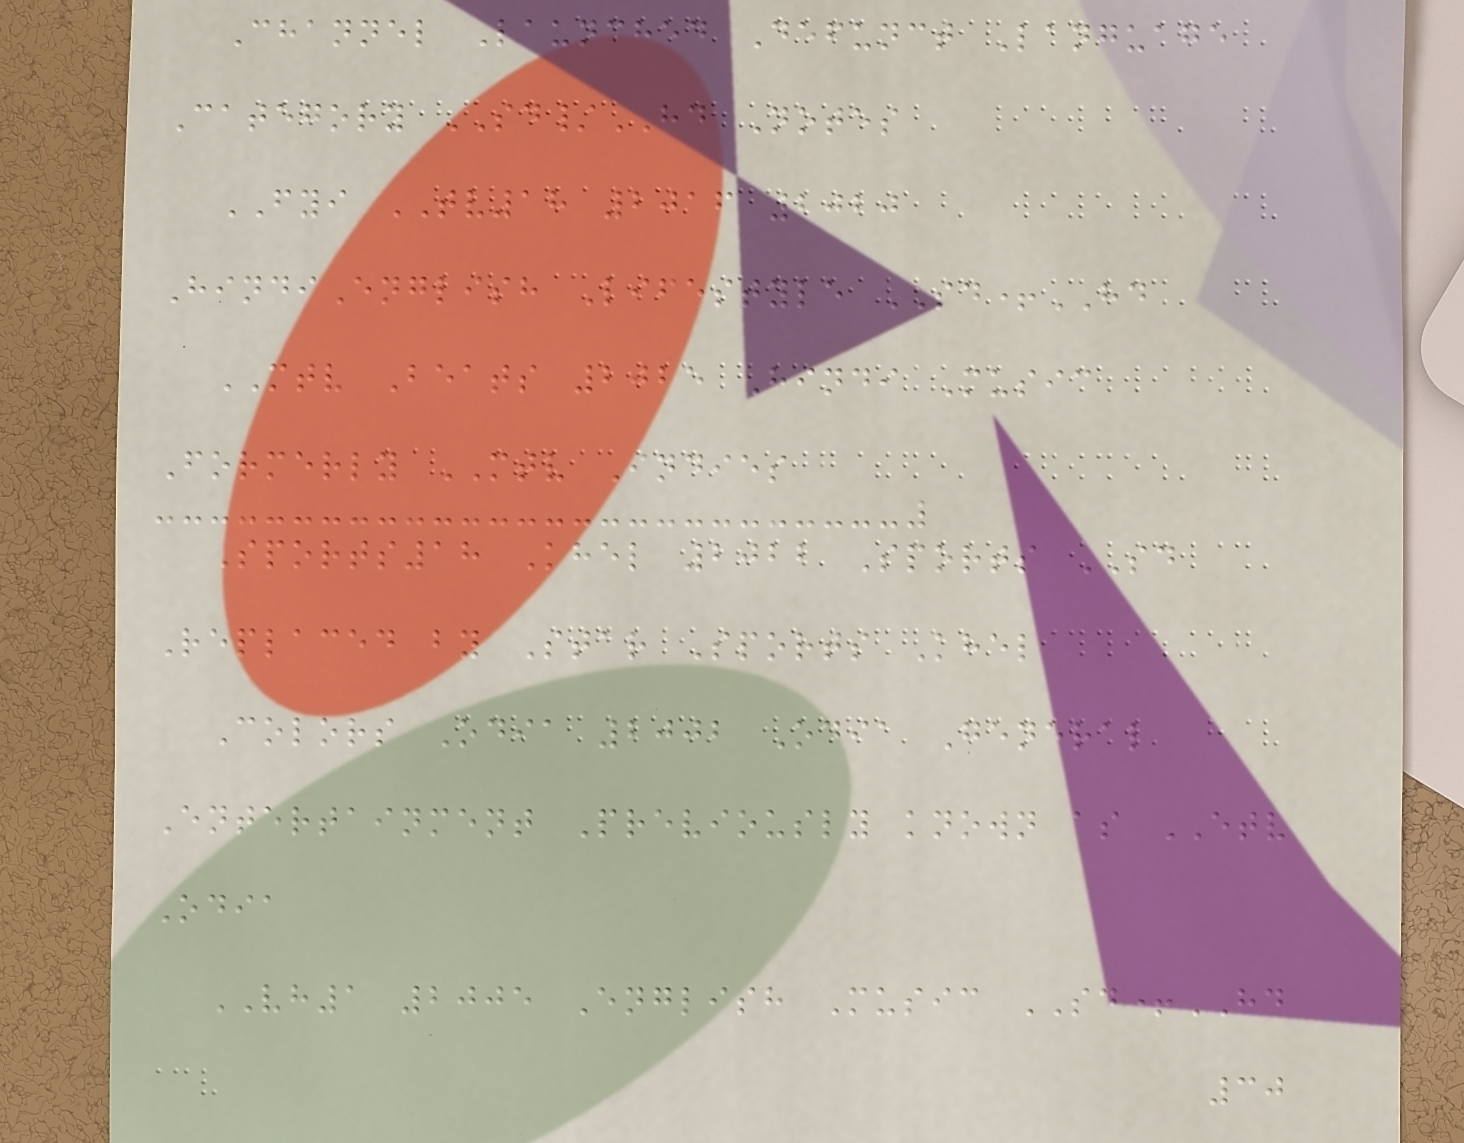Channel Launched Defunct Language
Category SD/HD Notes
FYI TV18 2016 2020
HindiEnglish Lifestyle SD+HD
MTV Beats 2025 Hindi Music
Formerly MTV Indies
Sports18 Khel 2022 Sports SD
Replaced by Star Sports Khel
Colors Odia 2002 Odia General
Entertainment Previously known as ETV
Odia
VH1 2005 English Music SD+HD
30
